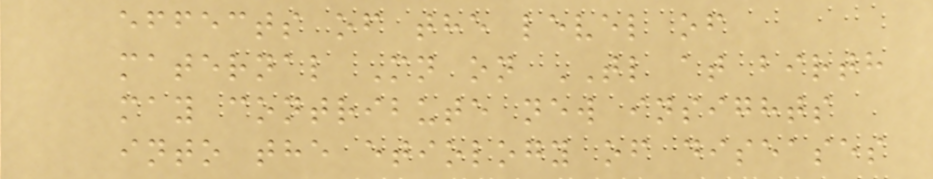effects of the level of
maternal Mn on TL at birth
may contribute new insights
into the etiology of diseases
